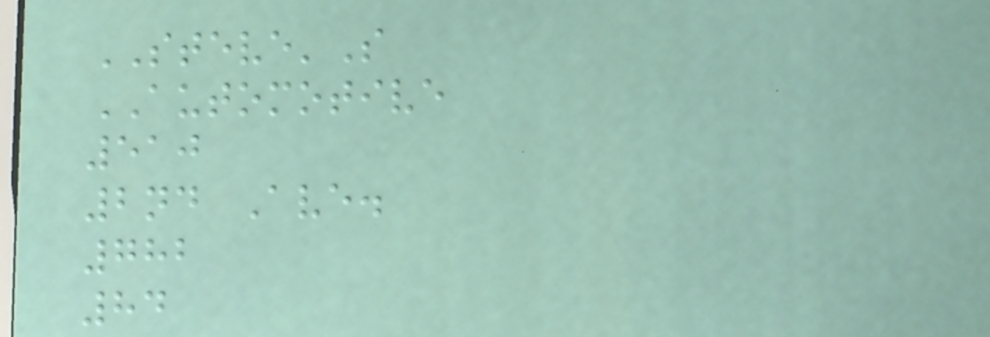STEVE'S
AUTOMOTIVE
510
2nd Ave.
782
84
